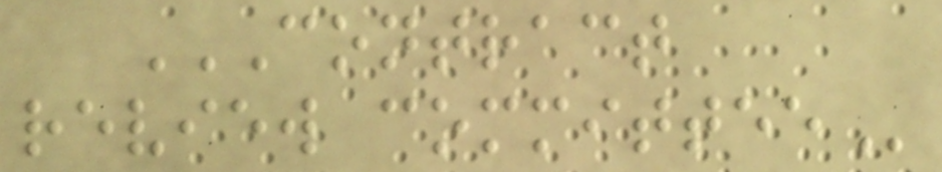CONTRACT
REVIEW COMMITTEE
